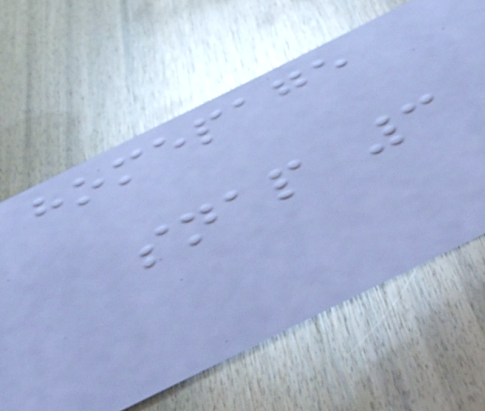homepage
snap 3
